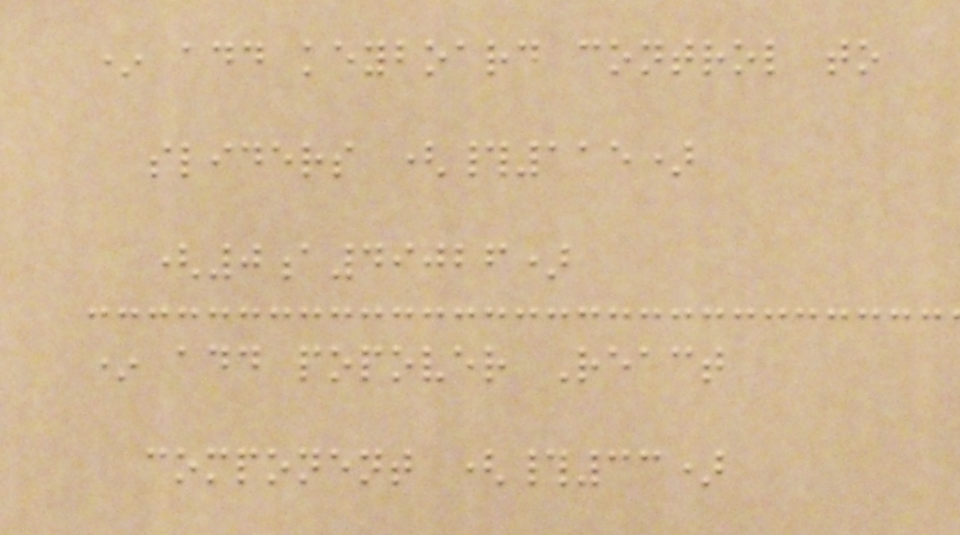* add keyboard control to
sliders (#115)
(0a49026)
* add popover React
component (#33)
